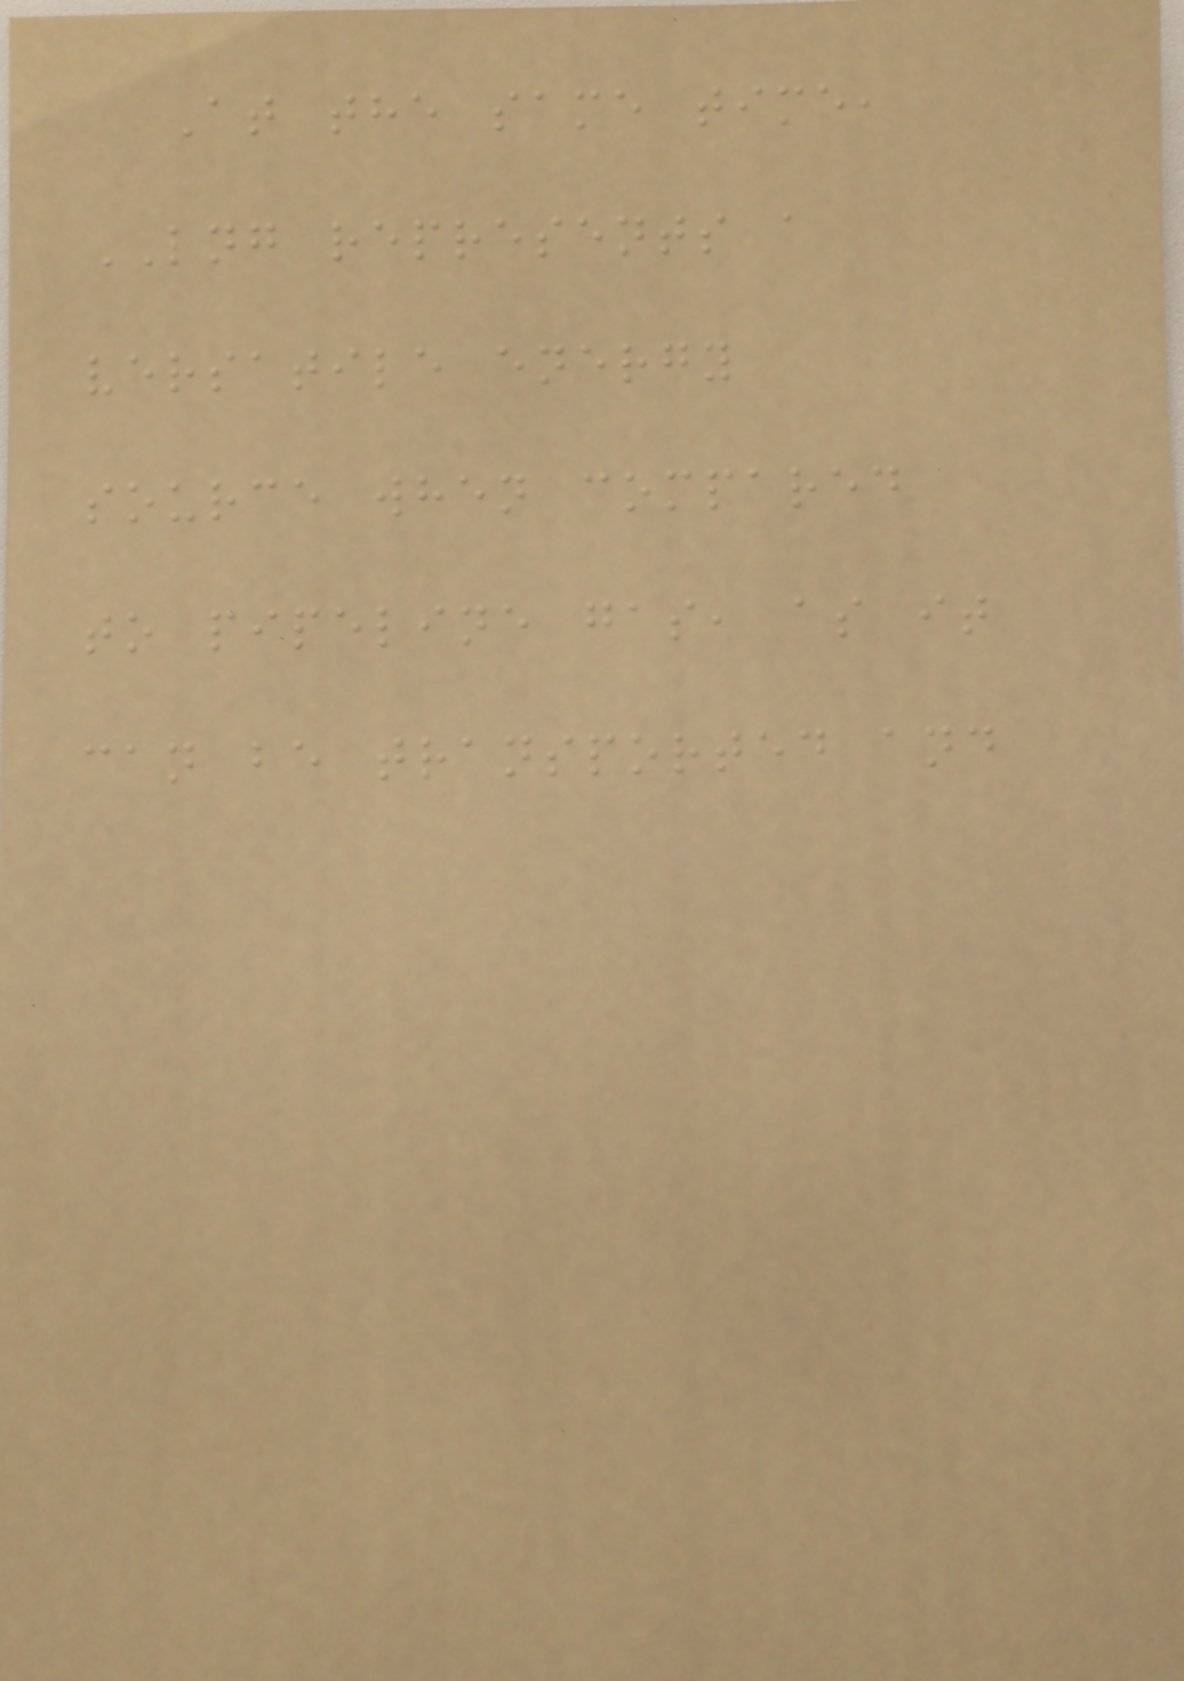At the same time,
LNG represents a
versatile energy
source when compared
to pipeline gas, as it
can be transported and
